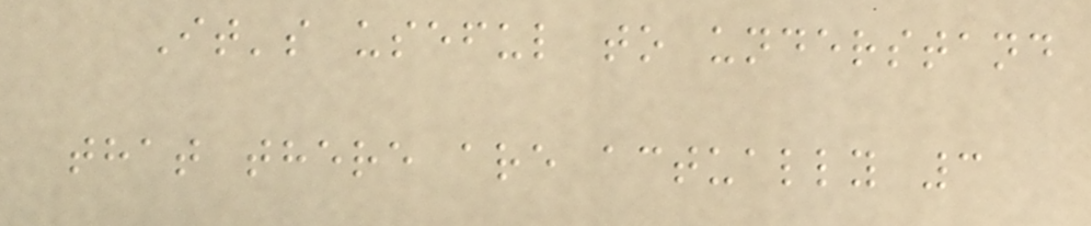It's useful to understand
that there are actually 3
